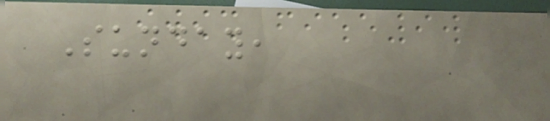Sunday,
